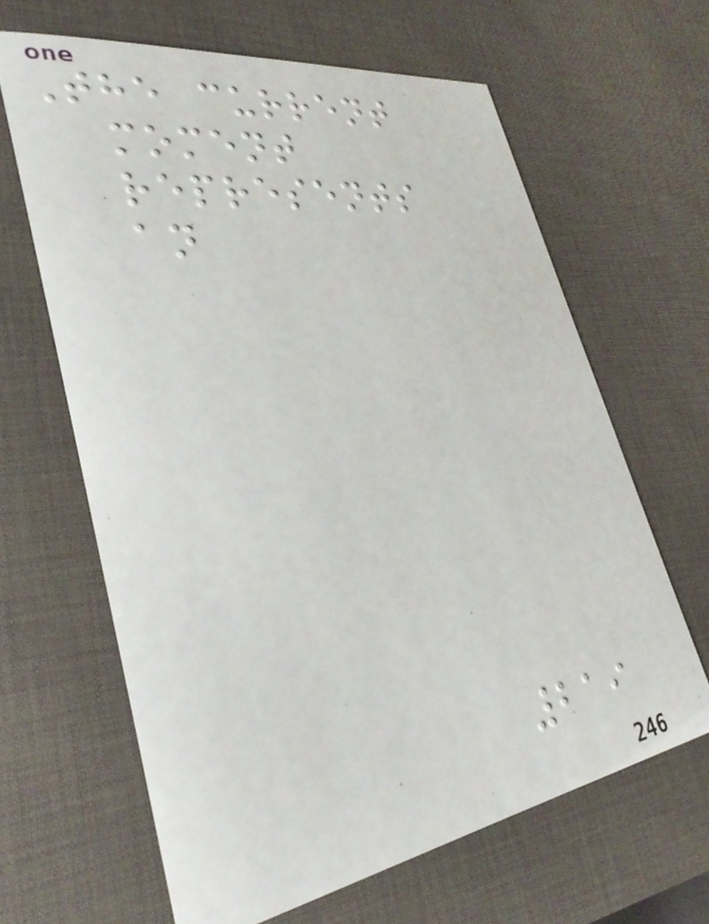The current
moment
represents
an
219
